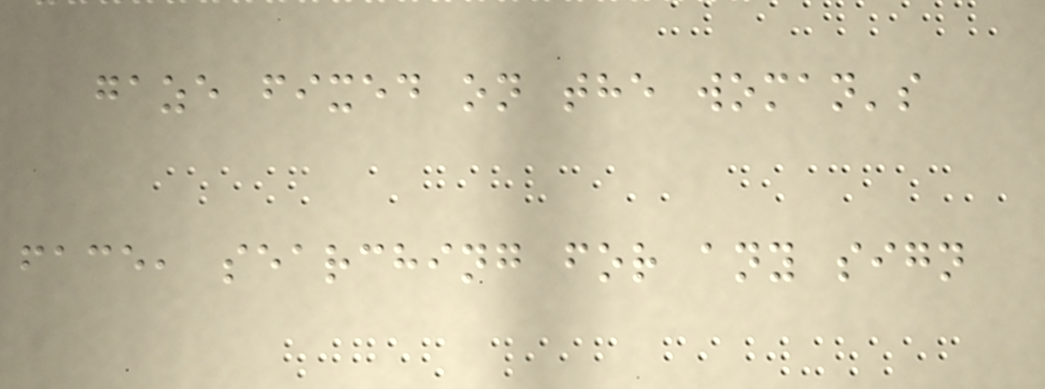gaze fixed on the woman's
face, searching for any sign
